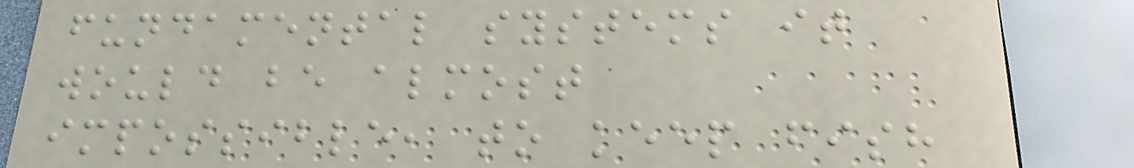fundamental systems it
would be almost
impossible, to keep fish
